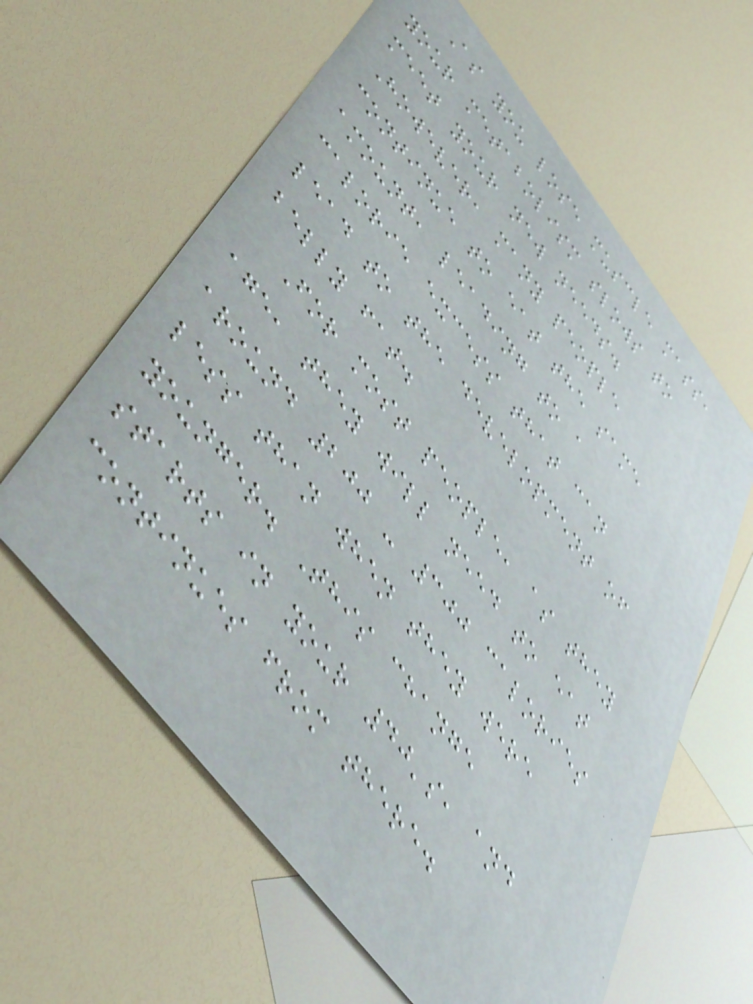As you lose muscle mass,
your metabolism slows to
meet your new needs.
However, many people
continue to eat the same
amount, leading to a
calorie excess that can
lead to the development of
belly fat.
For most people, as they
age, they will need to eat
around 200 - 300 calories
less than when they were
younger. This change
starts in your 40's, and
continues from there.
